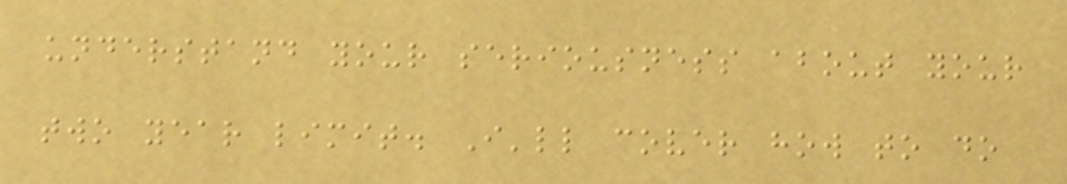understand your seriousness about your
two year limit. I'll cover how to do
